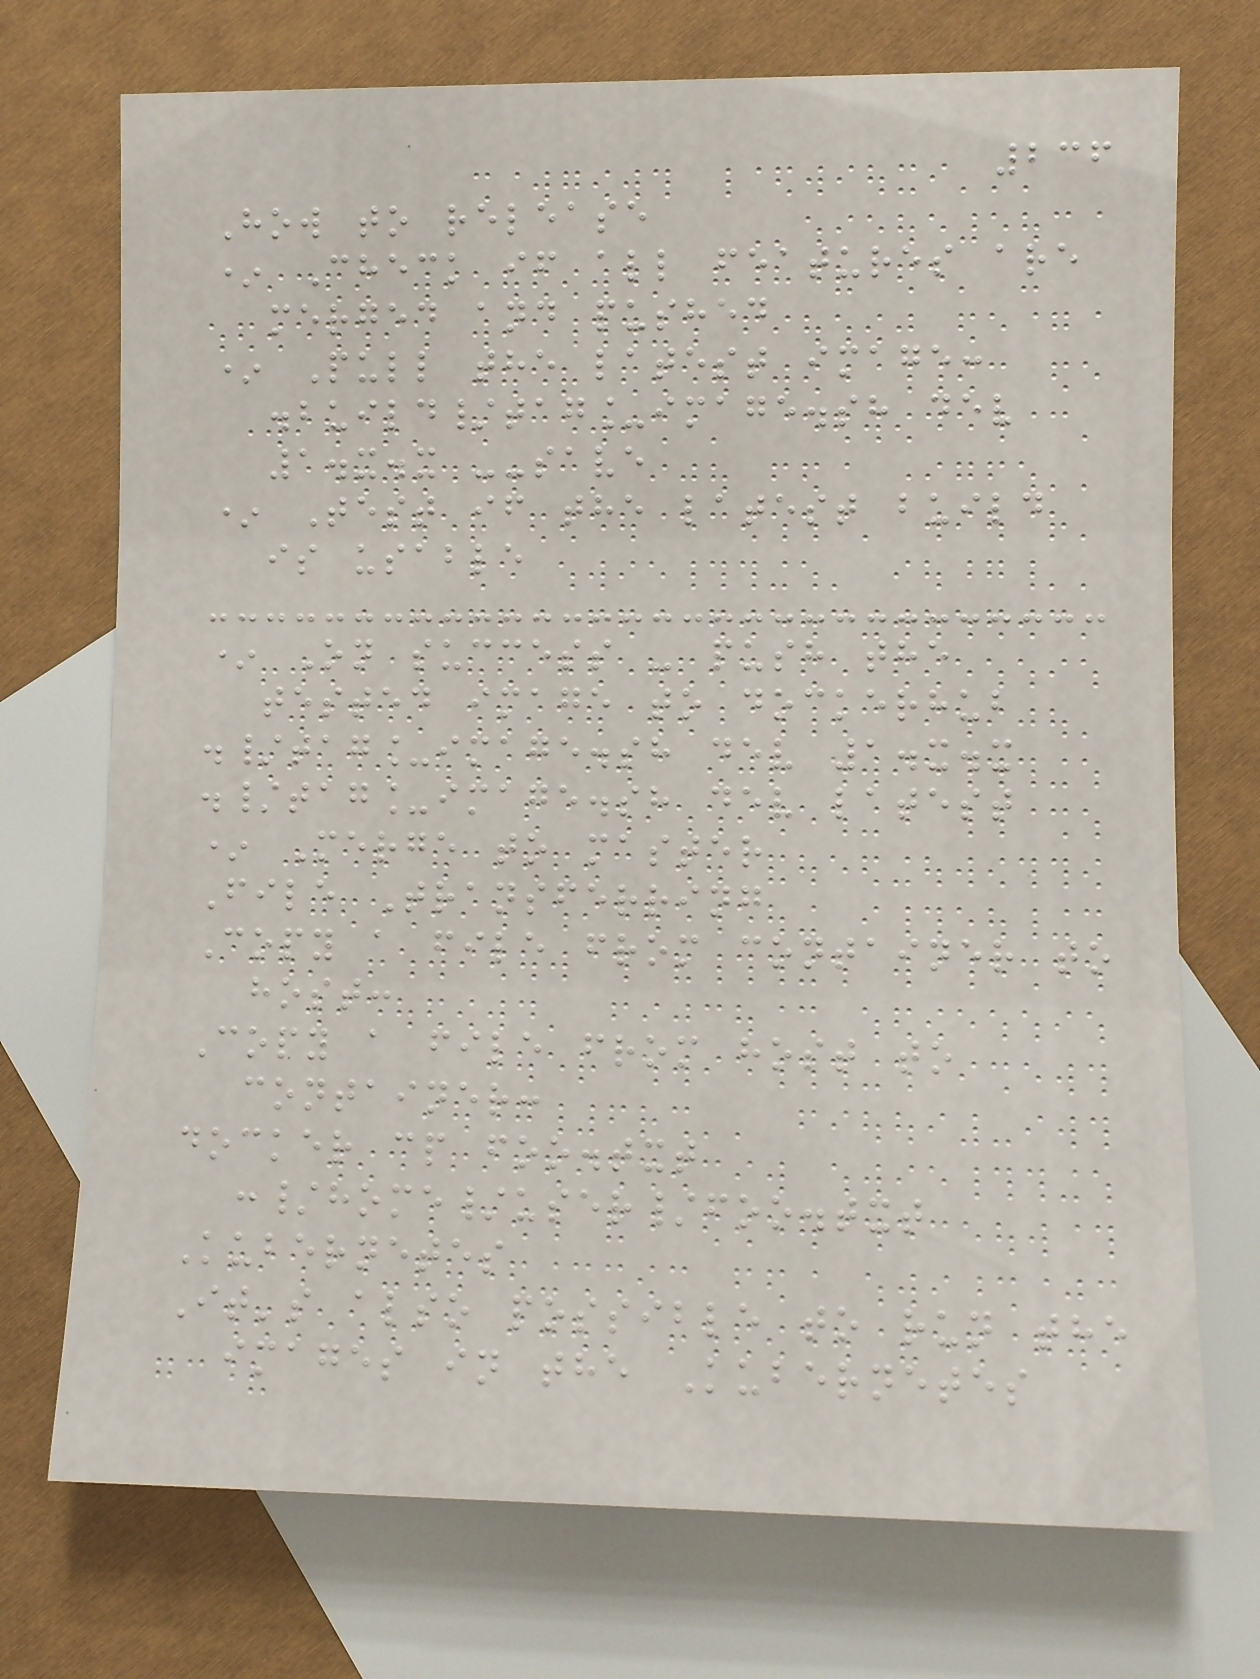236
How to release
* Check if all features are
merged and pushed
* Pull the latest image:
.build/tag_image.sh dev
1.x.x --save
* Test if the latest build
is usable
* On success - push the
tested image to dockerhub
./tag_image.sh dev 1.x.x
./tag_image.sh dev latest
* Merge to master
File Transferring
Copy a file from container to
host:
Copy a file from host to
container:
docker cp foo.txt
:/home/user/foo.txt
Kubernetes
It's also possible to run the
images in the Kubernetes
